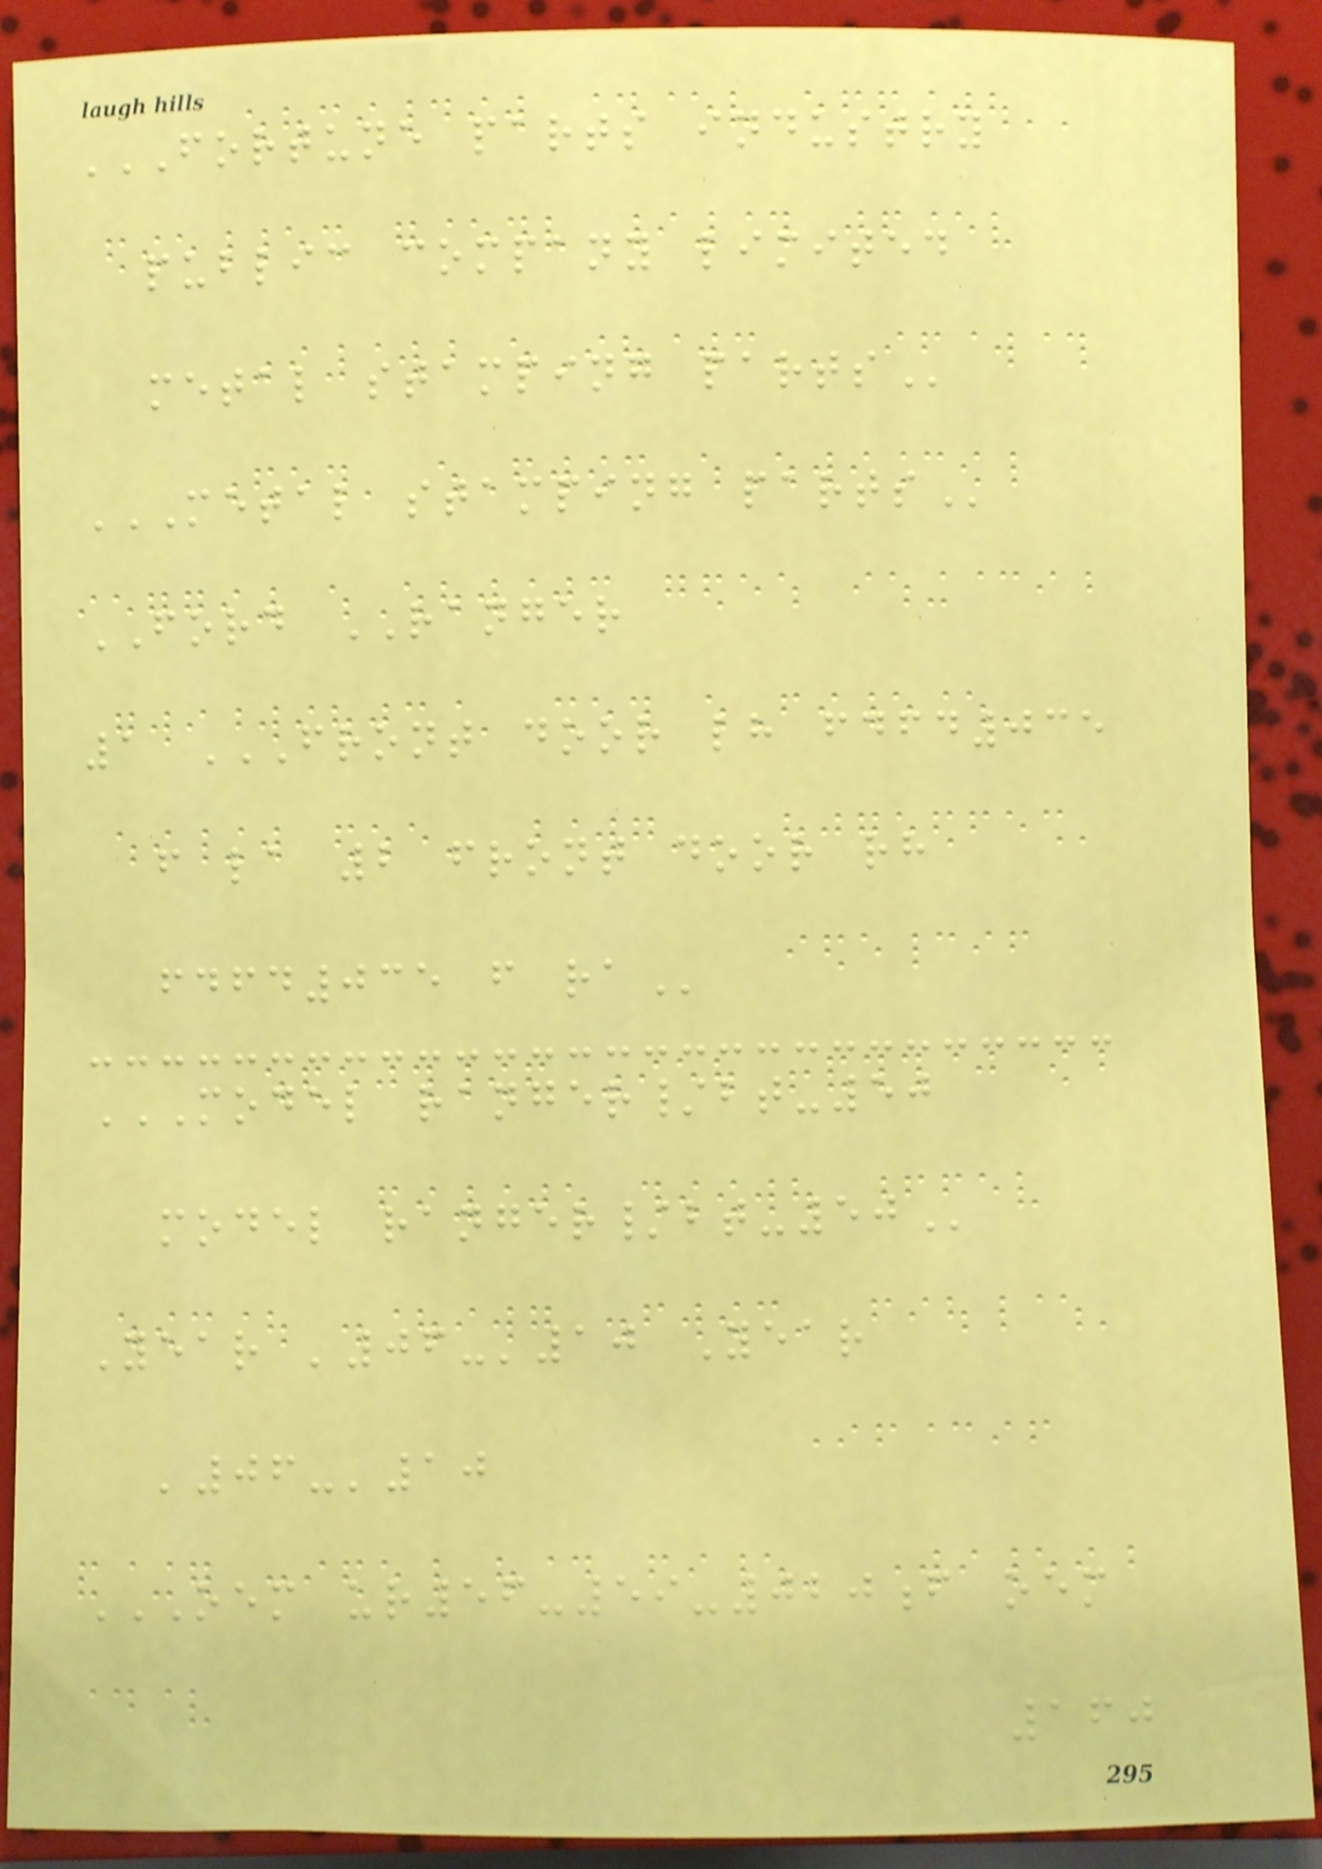FORTUNE PARTS INDUSTRY
PUBLIC COMPANY LIMITED
METAL STAMPING PARTS
METAL STAMPING PARTS
FORD RANGER
1 FRONT DOOR LH FDFD035
F LA 2 FRONT DOOR RH
FDFD035 F RA
MODEL RANGER/BT-50
MODEL RANGER/BT-50
Year '06-'10 Year
'06-'10
OEM UR56-59-020F OEM
160
